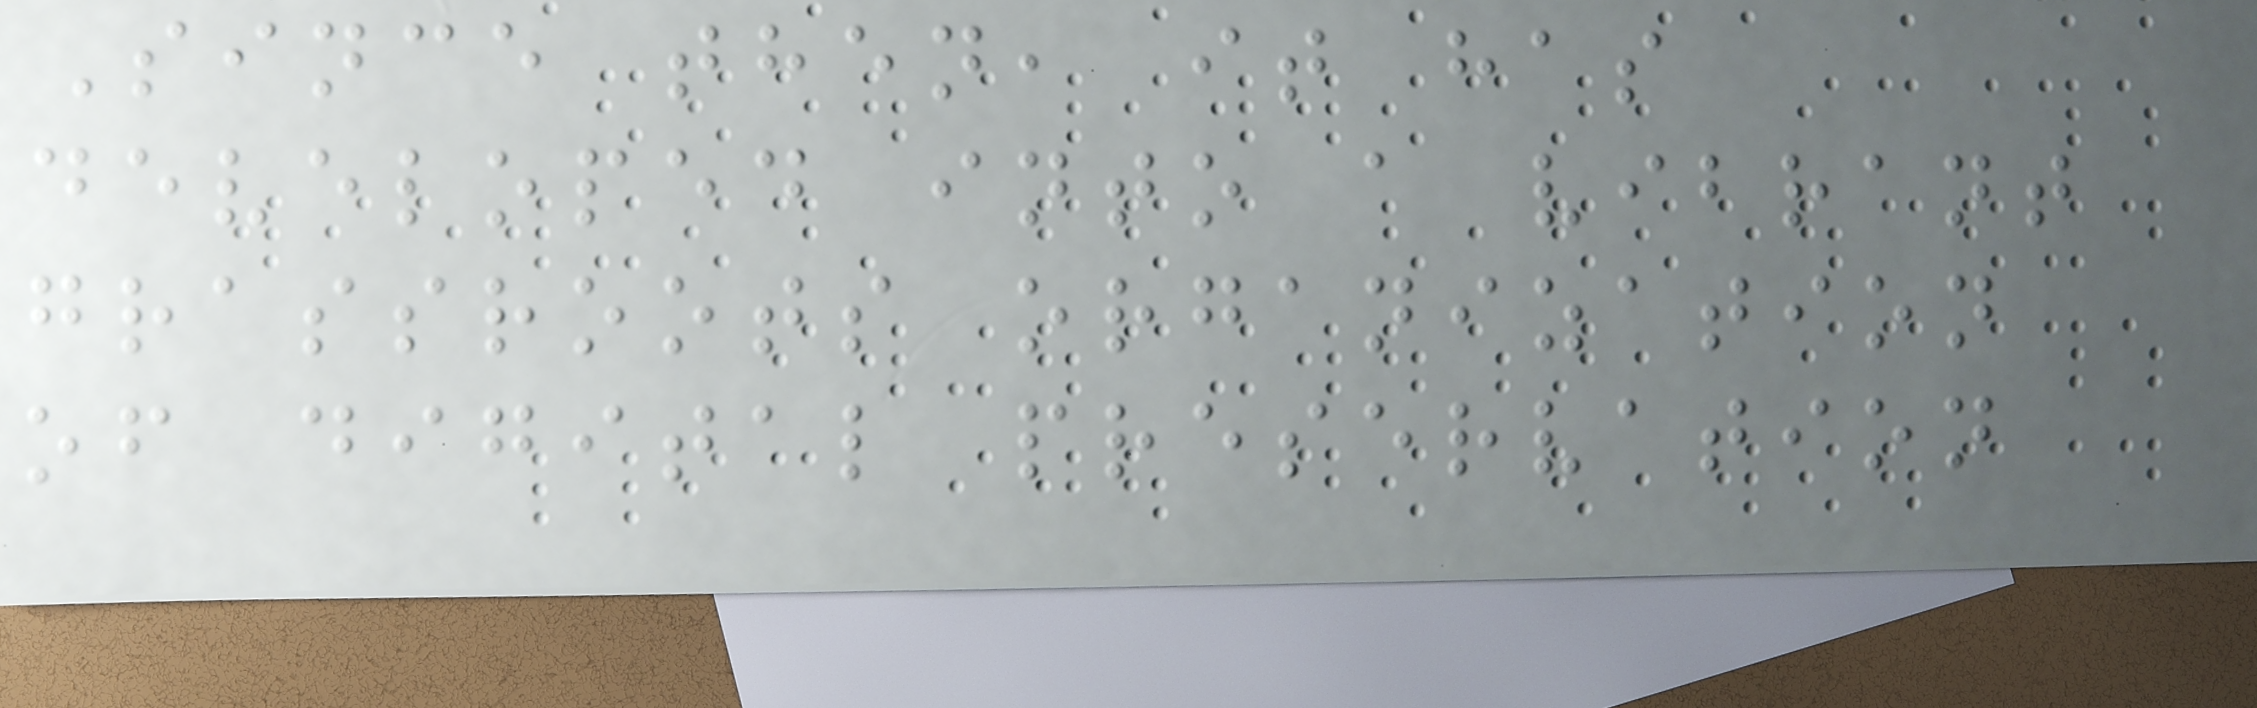Since then, it has
developed into a vibrant
grassroots organization
of digital preservation
